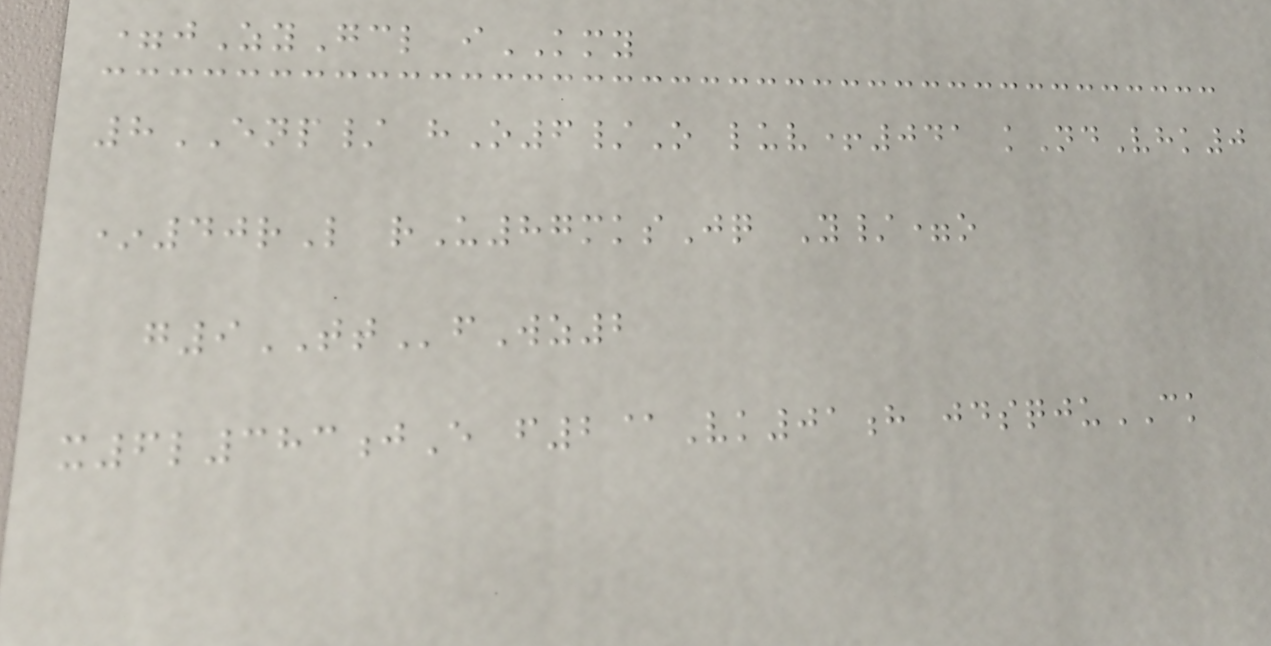=jZyGcl iKMY
8ENP/ hO6/O luv+041 kNdVhk0
*40rL rU87mksJq Y/=o
g9TTfWz2
x6l383jE f2@Vk01h jdsqjuCK
